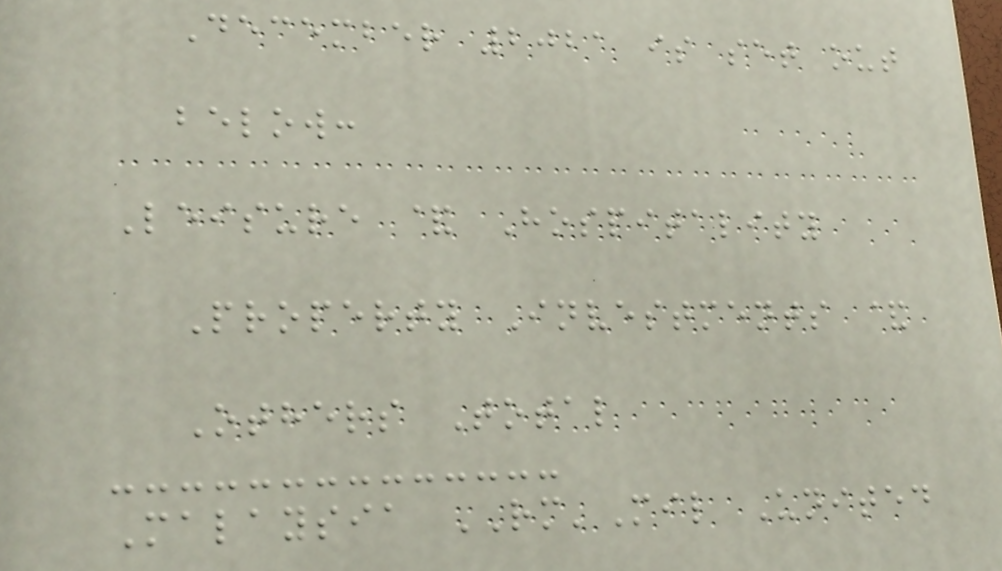December 2021 is set out
below:
Leisure & Hospitality
Property Investments &
Others Total
Malaysia RM'Mil United
